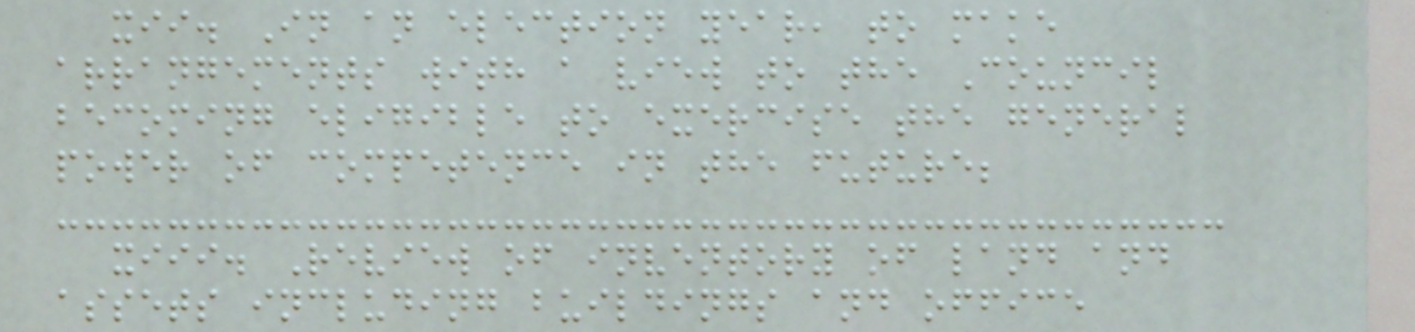xii. In an election year, to make
arrangements with a view to the Council
becoming eligible to exercise the general
power of competence in the future;
xiii. Review of inventory of land and
assets including buildings and office
